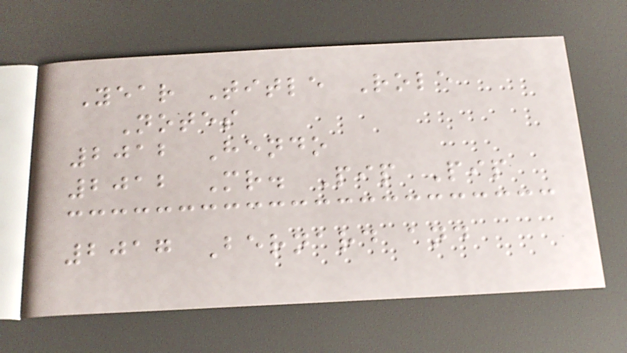Year Title Role
Notes
2012 Hendo
2012 Mr. Pip Pip
2017 Bernard and
